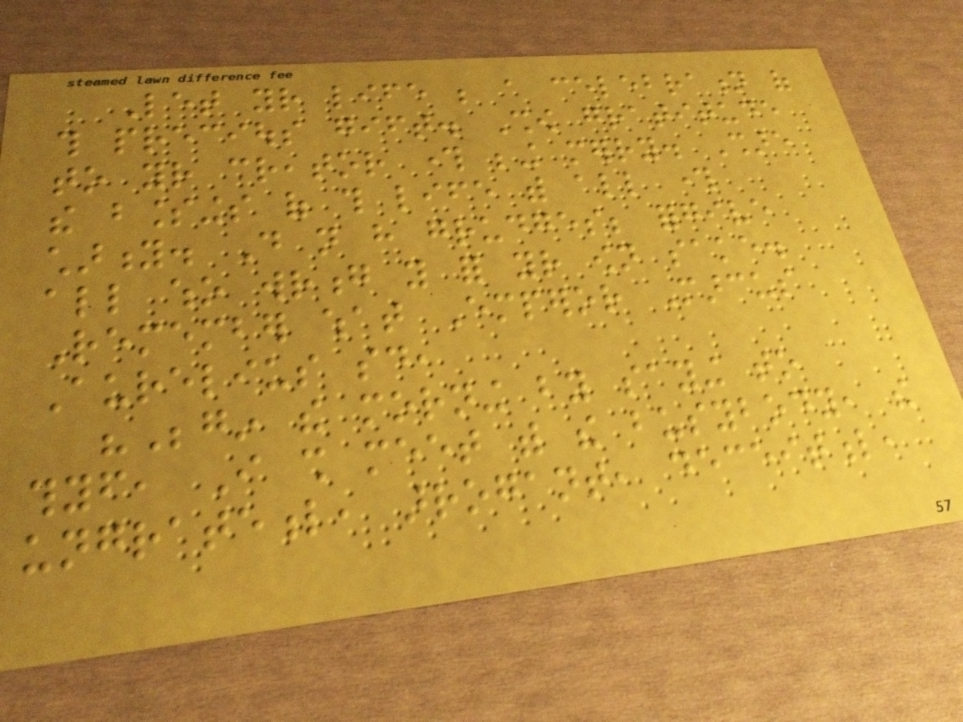Let your life be a celebration of
this precious gift. Show gratitude
to your creator through being merry. Share
the blessings of this life with all through
charity. Do not have grudges; forgive
all who wrong you for your own sake.
Remember what Emperor Marcus
Aurelius said,
"Begin the morning by saying to
thyself, I shall meet with the busybody, the
ungrateful, arrogant, deceitful,
